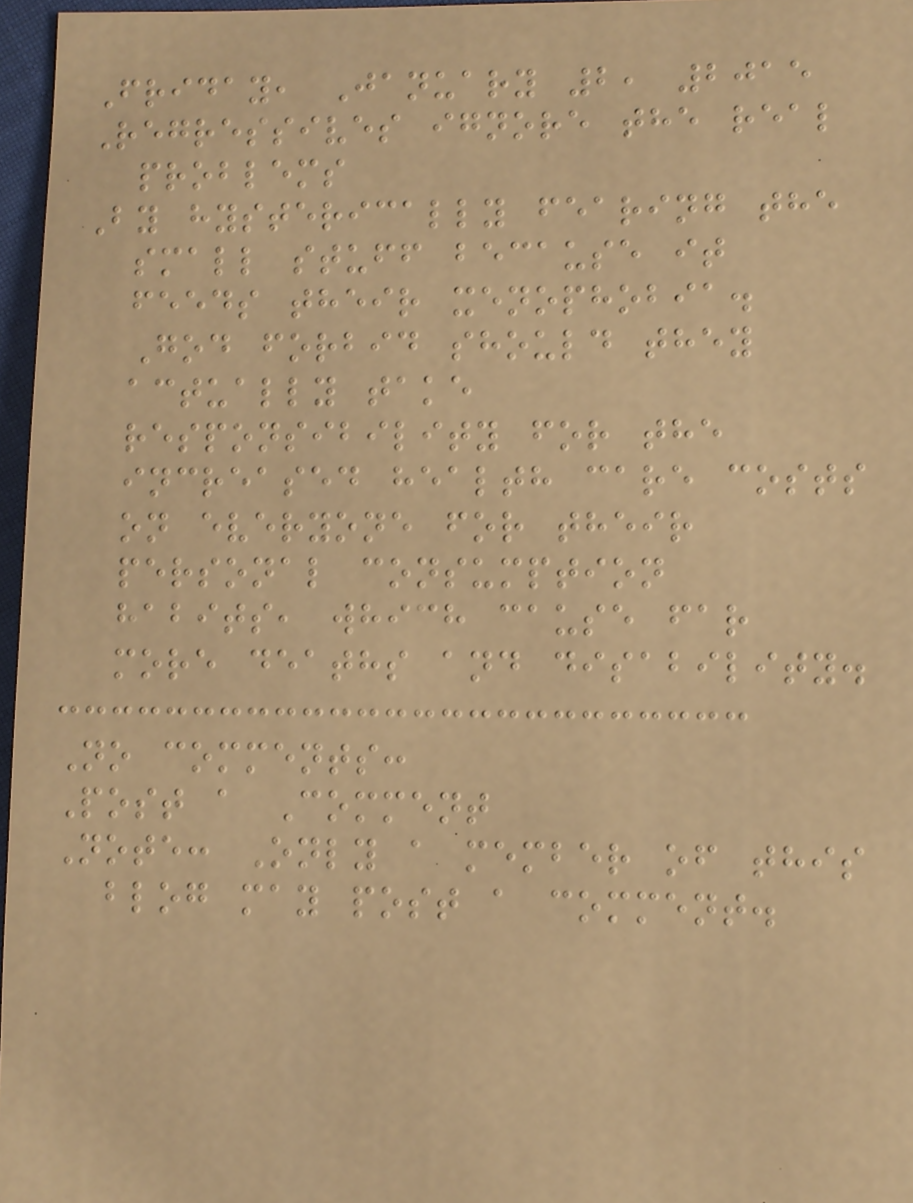Friday, January 2, 2015
Regressives ignore the real
problems
By hysterically fearing the
small stuff because it
feeds their xenophobia.
God forbid should they
actually take
responsibility for the
increased health care costs
on everyone for their
personal consumption
habits, which cause far
more deaths and disability.
No comments:
Post a Comment
Note: Only a member of this
blog may post a comment.
